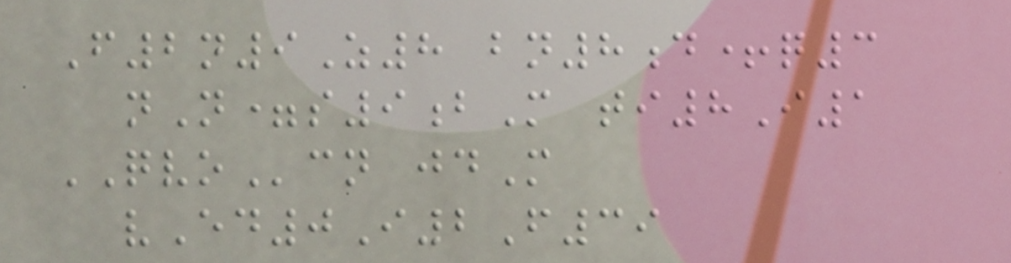F2n9Z8 bn8d+q3
nN=s9bM ti8I1
QVOcn jdM
vEd0I2F39
